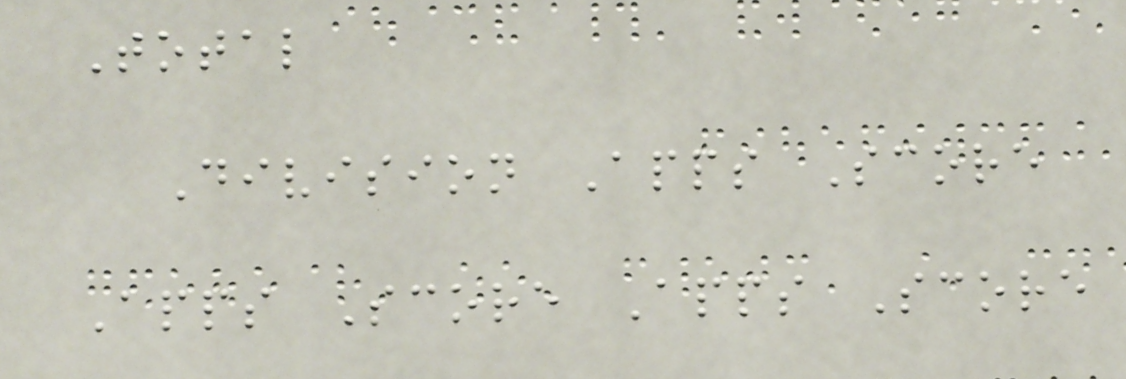Total
Division Apps Score
Apps Score Apps Score
